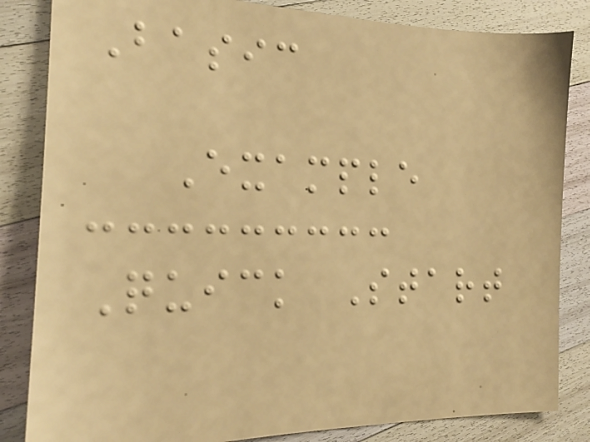Basic
Example
Quick Start
